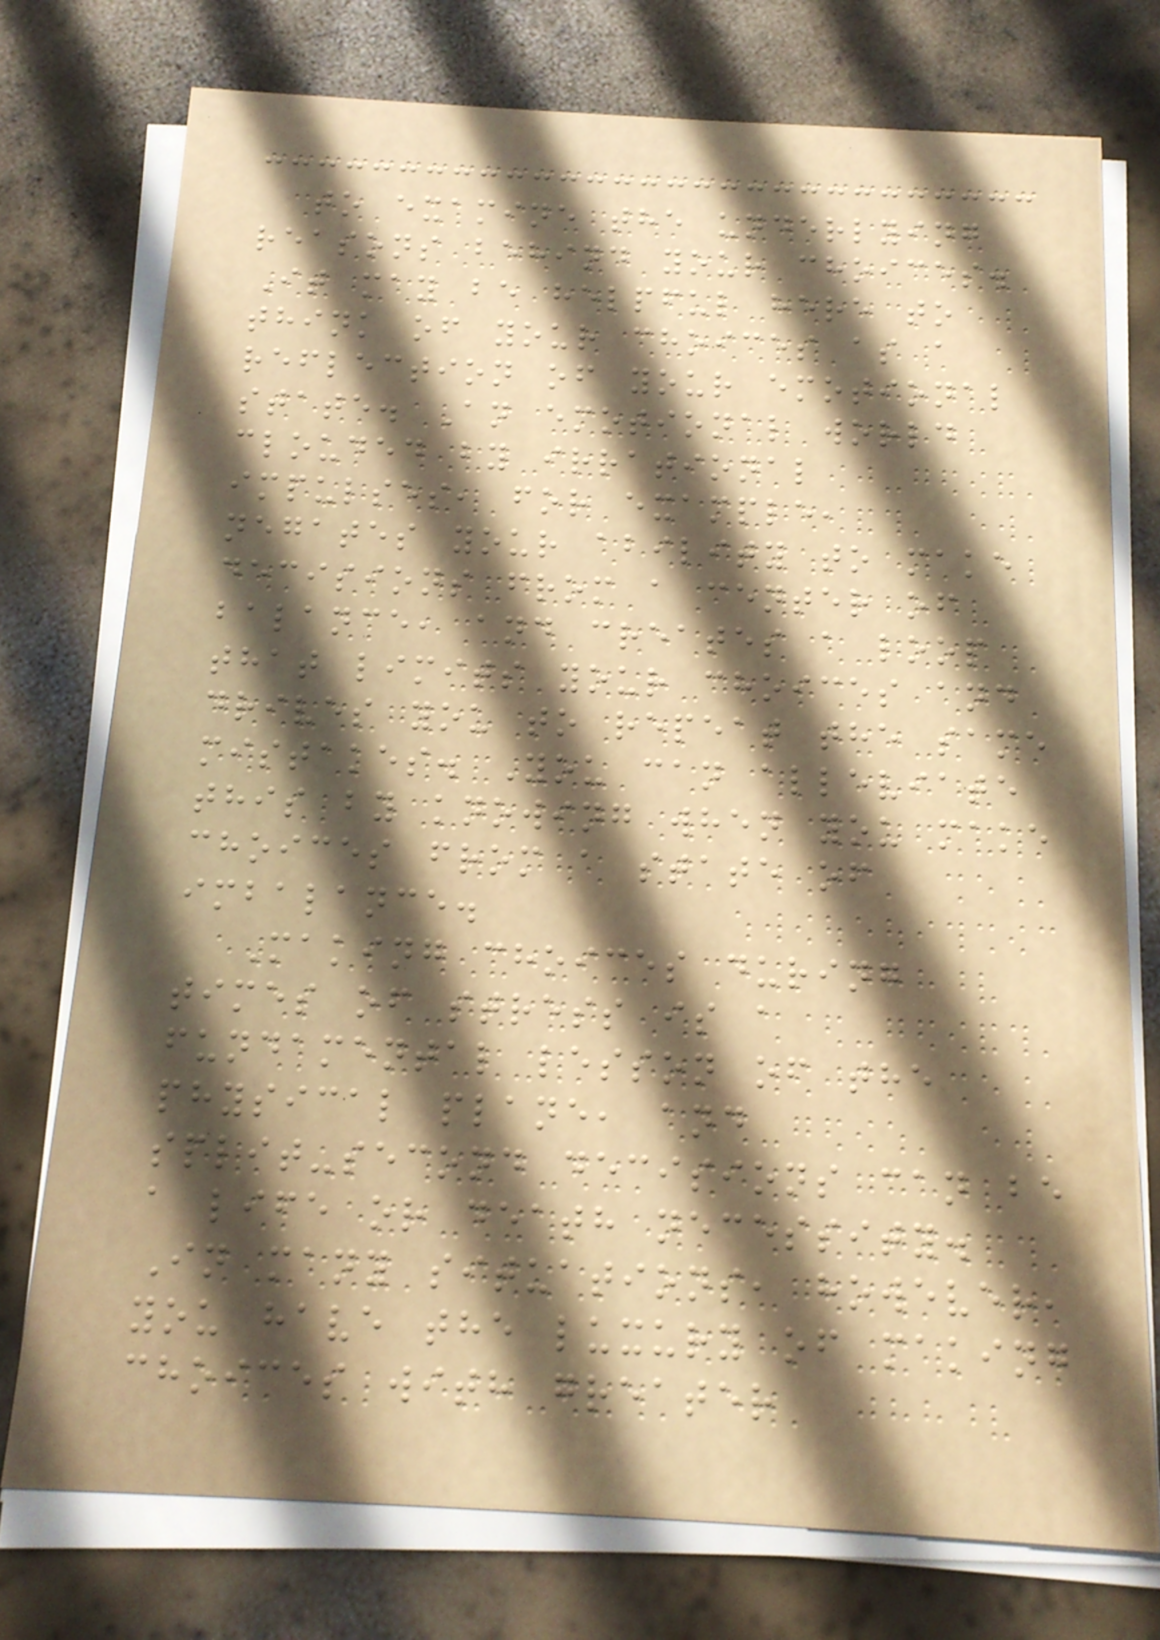to examine the underlying
reasons behind your choices.
It may be helpful here to
think of your choices as a
reflection of your emotional
state. An emotional world
clouded by irrational
impulses, for example,
negates your ability to make
decisions from a center of
balance, and creates a loop
that limits your choices and
drives you to repeat the same
mistakes. You can alleviate
this by knowing when you make
choices from a state of
imbalance.
Making choices during
times of stress is a
fundamental lesson of the
physical plane, and
split-second decisions can be
a life or death necessity.
In many situations, however,
you have the luxury of making
choices with greater
